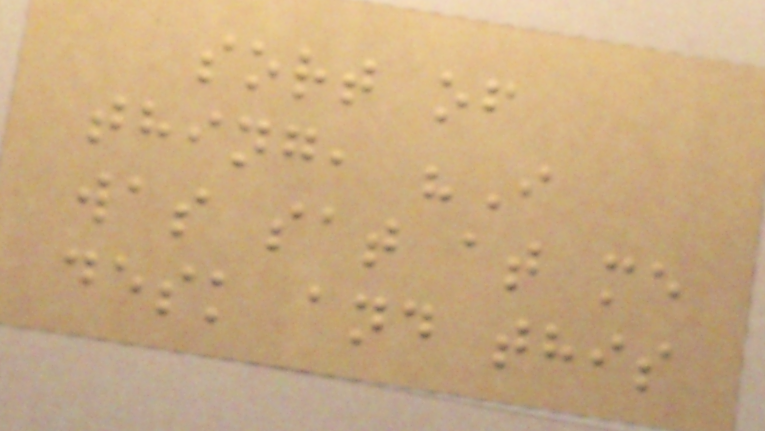sort of
thing, "I
was sat at me
desk and this
